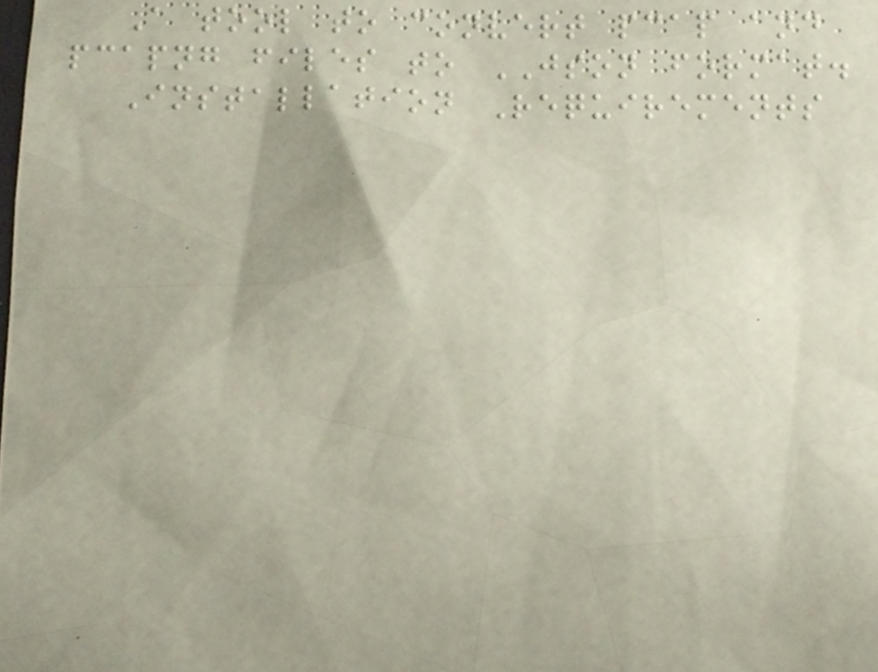A tool to convert pcap and
pcapng files to JSON format.
Installation Requirements
